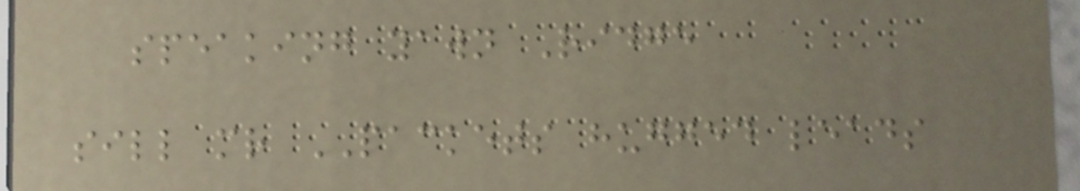speaking yawn Ridge
sill mr PACKETS hugged leads
